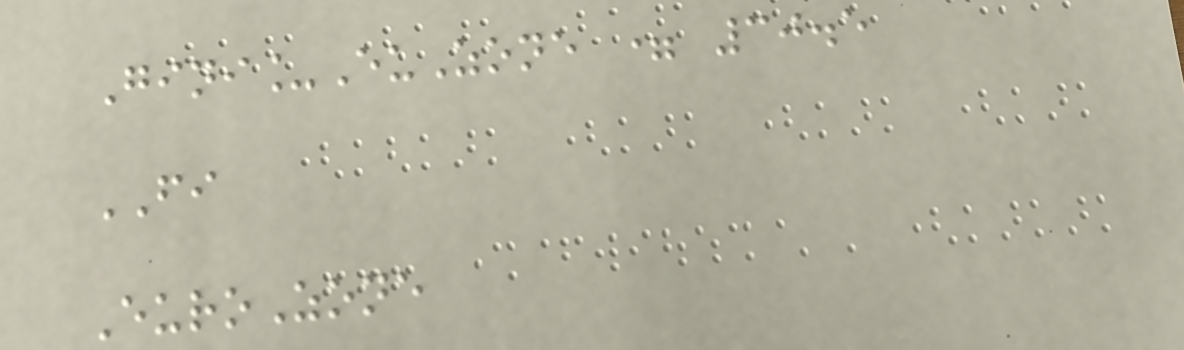Gini_EuZone = 30.5
FI
EuroZone
